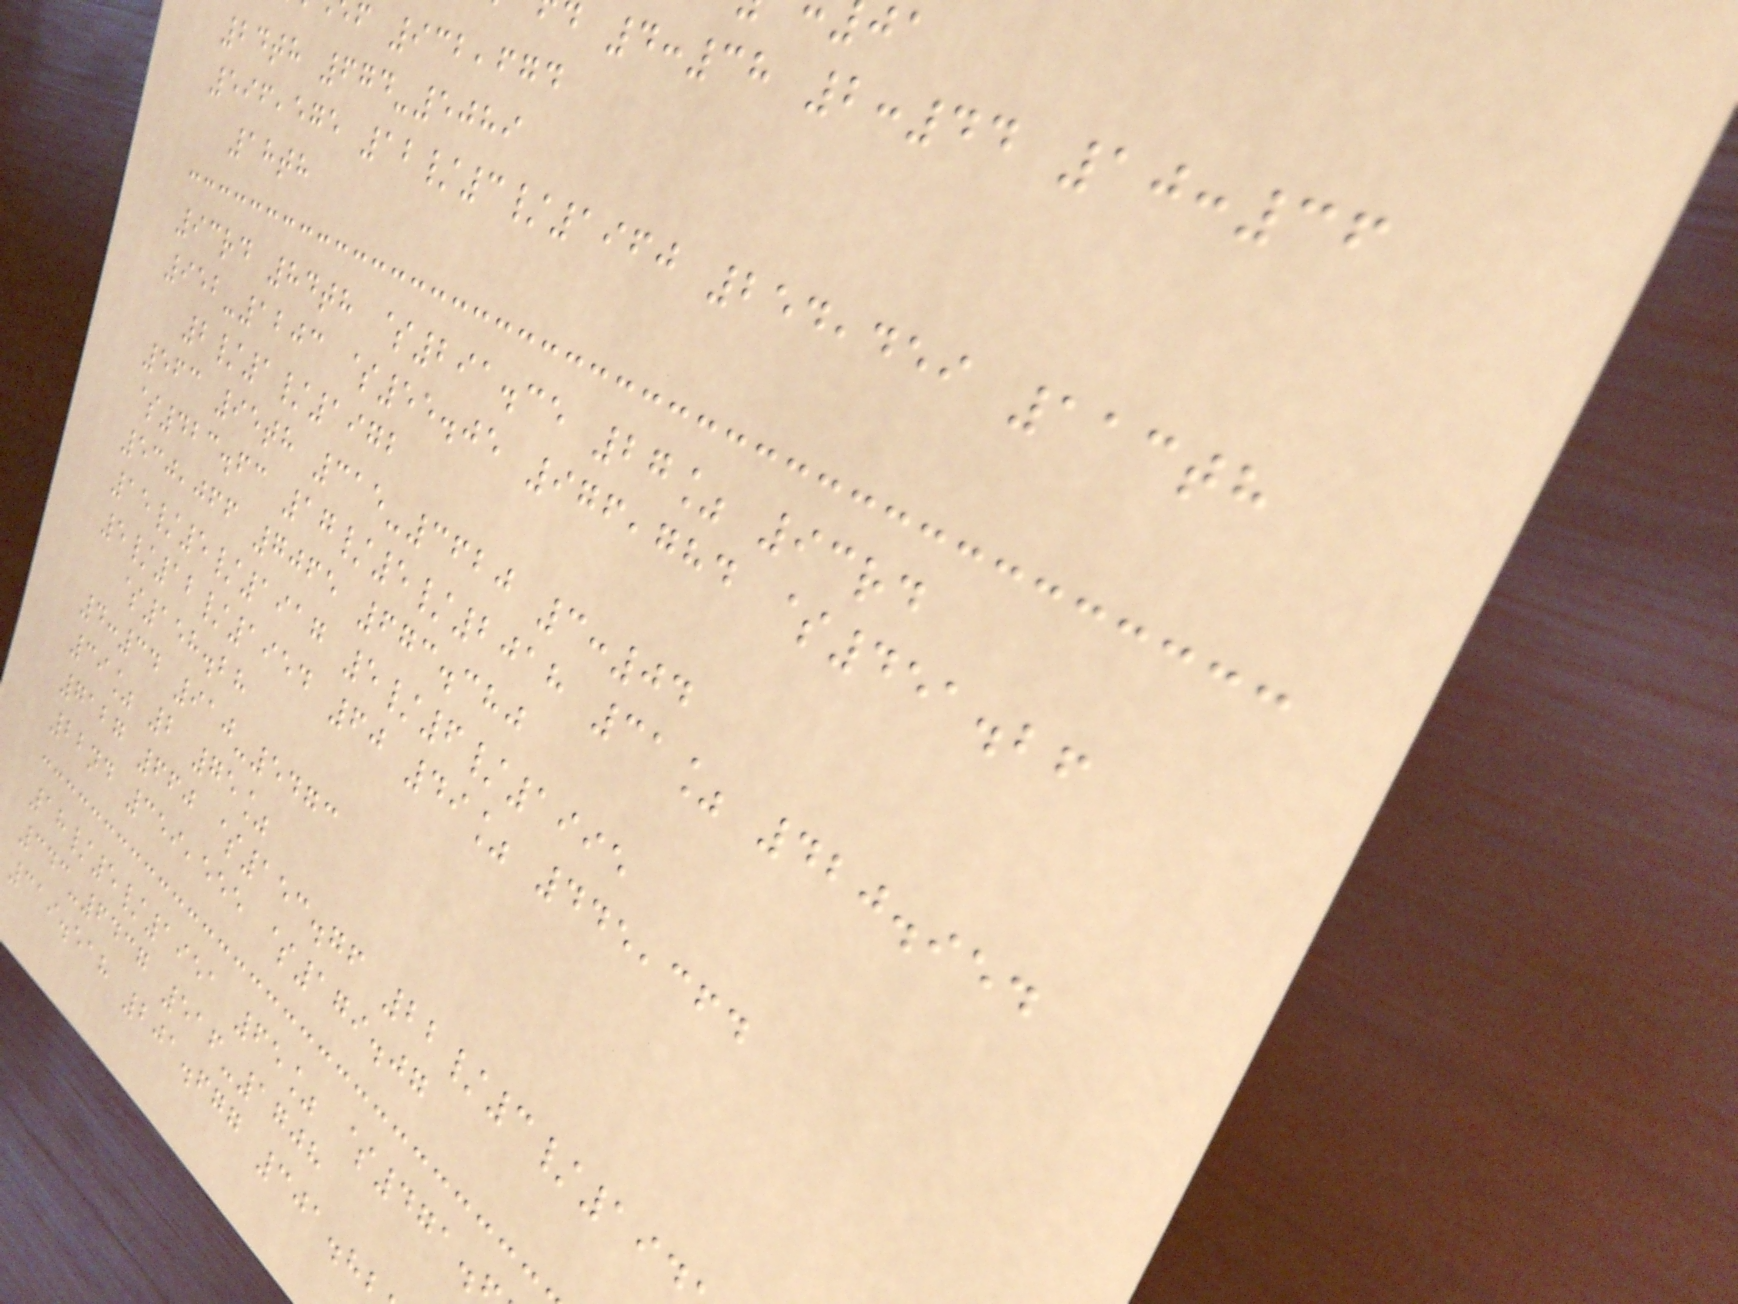d 4:38 2:44 10:36
f 932,674
24th 674-5089
596,575 12/3/1960 254,459 113th
18th
93rd 84th $291.35 27% 93rd
952-1203 $55.05 976,784 $451.26
2/1/1972
563 95th 315-3620 3:04
$423.63 17/5/2018 31% 420.954
530,066 7065 673.380
15/5/1917 5/6/1995
5/12/1954 60 49% 445,364
$158.28
4:34 910-5473
39% 2 75%
7127 660 $153.76 22/3/194
22nd 359,555 $179.07
18/5/1951 65% $471.
343-6437 516-1708
319.518 201.677 301.8
